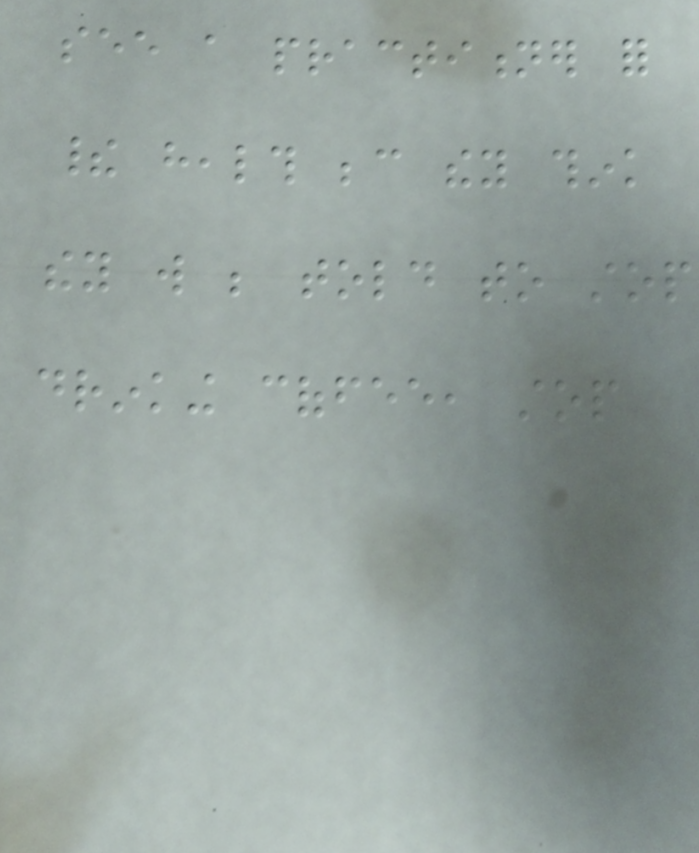see a practitioner for
their health because they think
they will be told to stop
drinking coffee, stop
